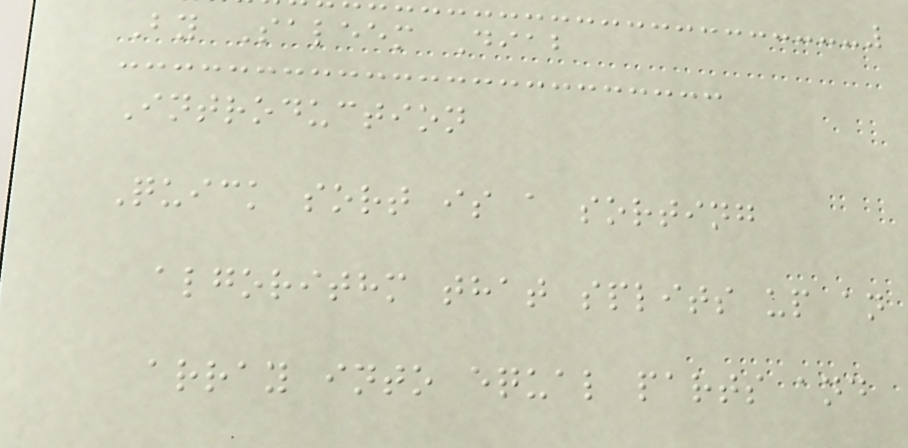By Saleem Diab
Introduction
Quick sort is a sorting
algorithm that splits up an
array into equal parts and
